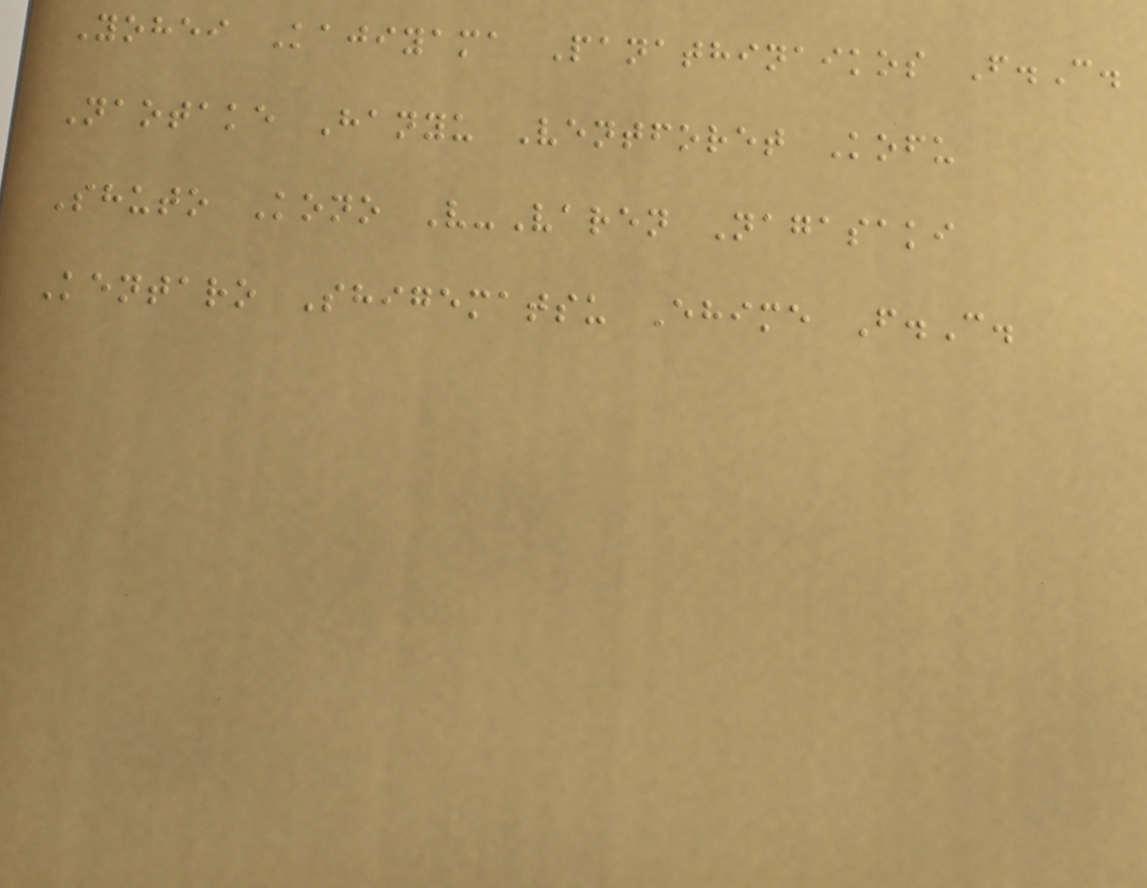Yohei Kajiyama Panathinaikos F.C.
Naotake Hanyu Ventforet Kofu
Shuto Kono V-Varen Nagasaki
Kentaro Shigematsu Ehime F.C.
